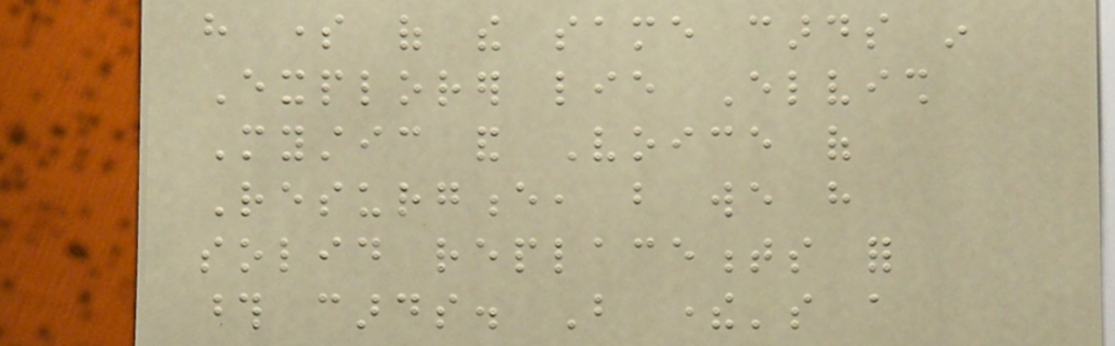have some of the same cards in
Explorer lie Elvish
Mystic and Voice of
Resurgence, but we have
solid replacements for
those cards. But there's a
